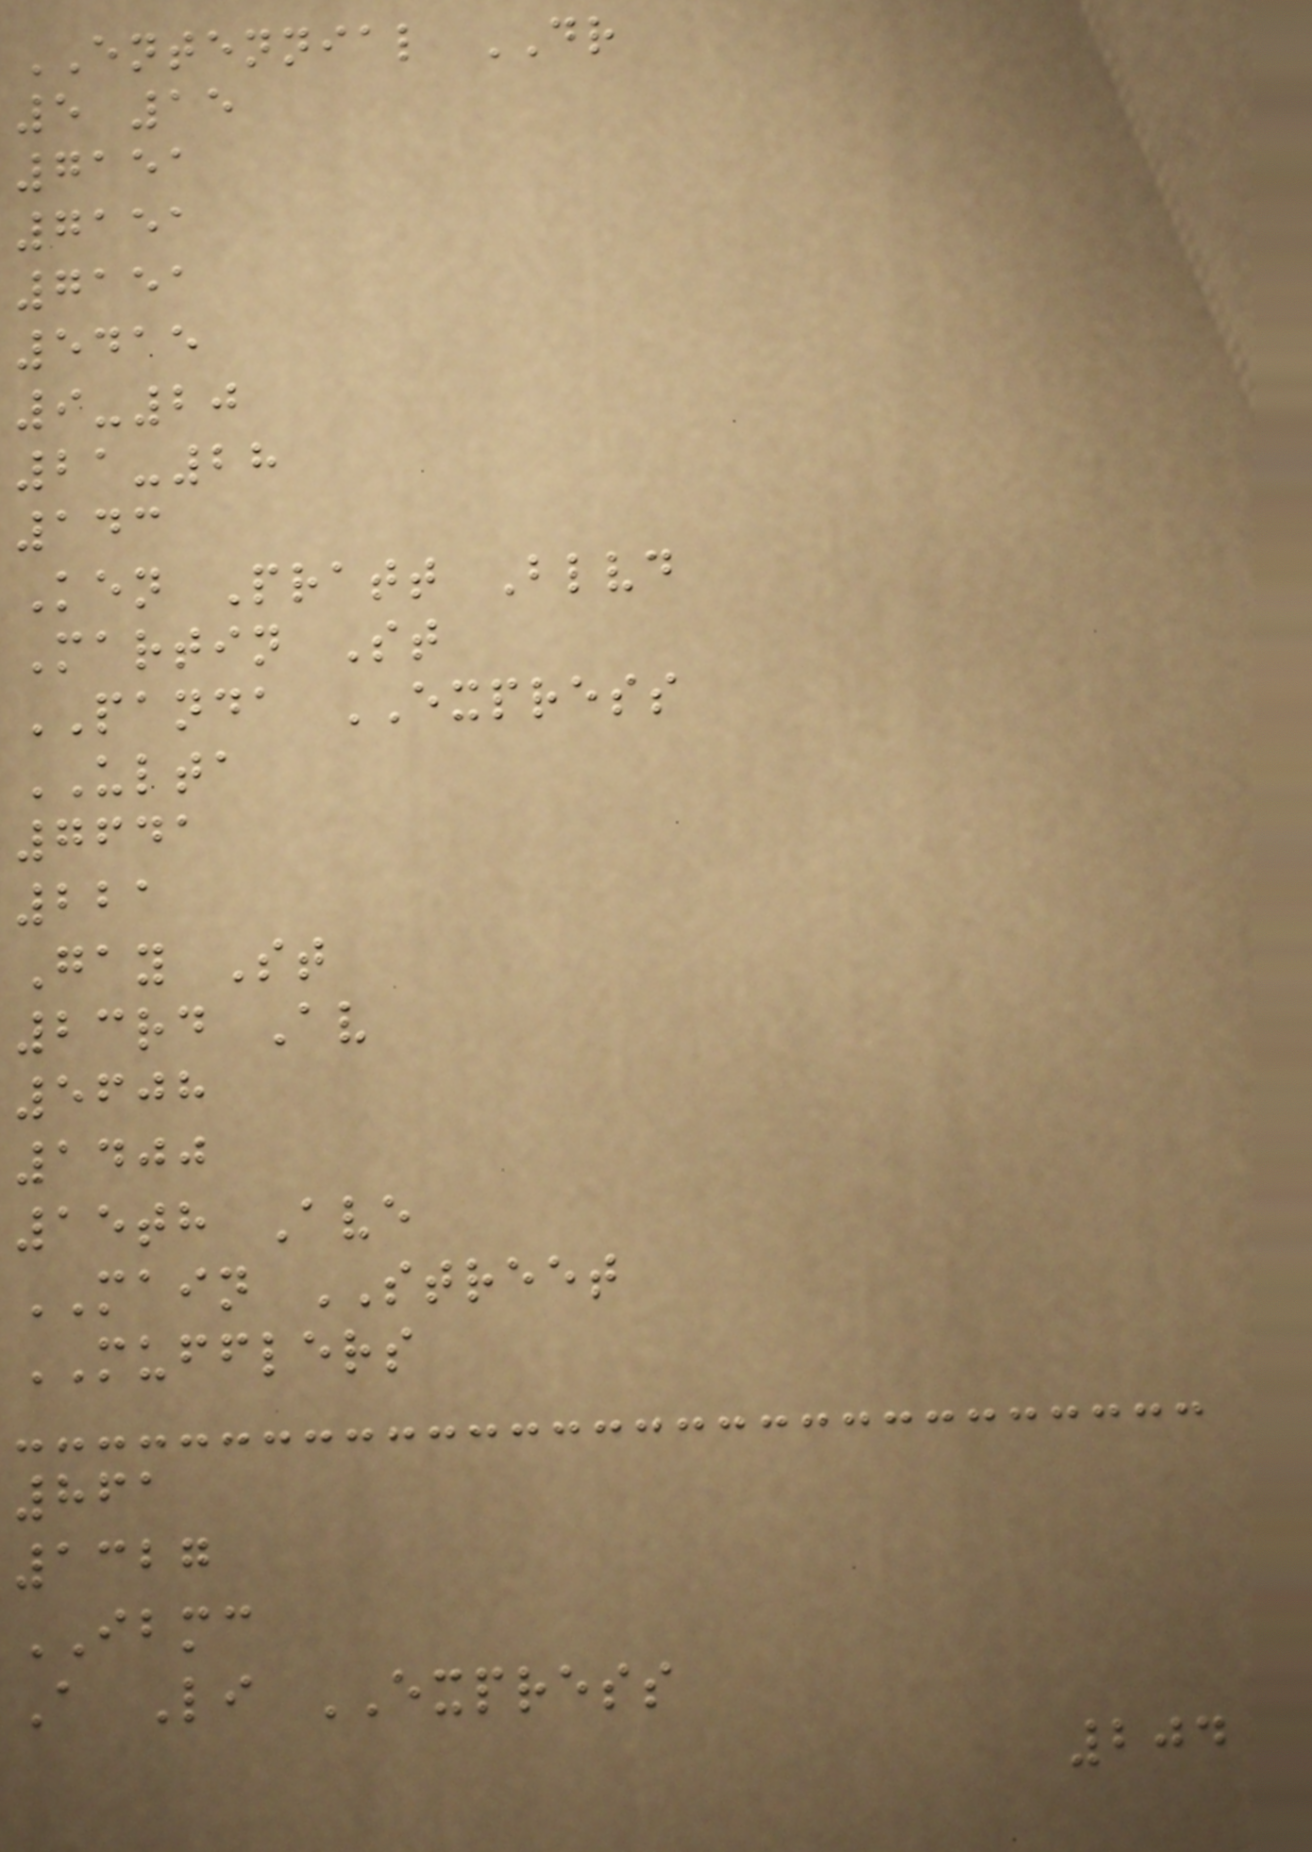ENTENNIAL DR
5 15
7151
7151
7151
5415
9-20
21-28
143
Ken Pratt Blvd
Martin St
PANDA EXPRESS
ULTA
7641
221
Gay St
23rd Av
5608
1400
15th Ave
MAIN STREET
MUFFLERS
861
1327
IBMC
A Li EXPRESS
204
